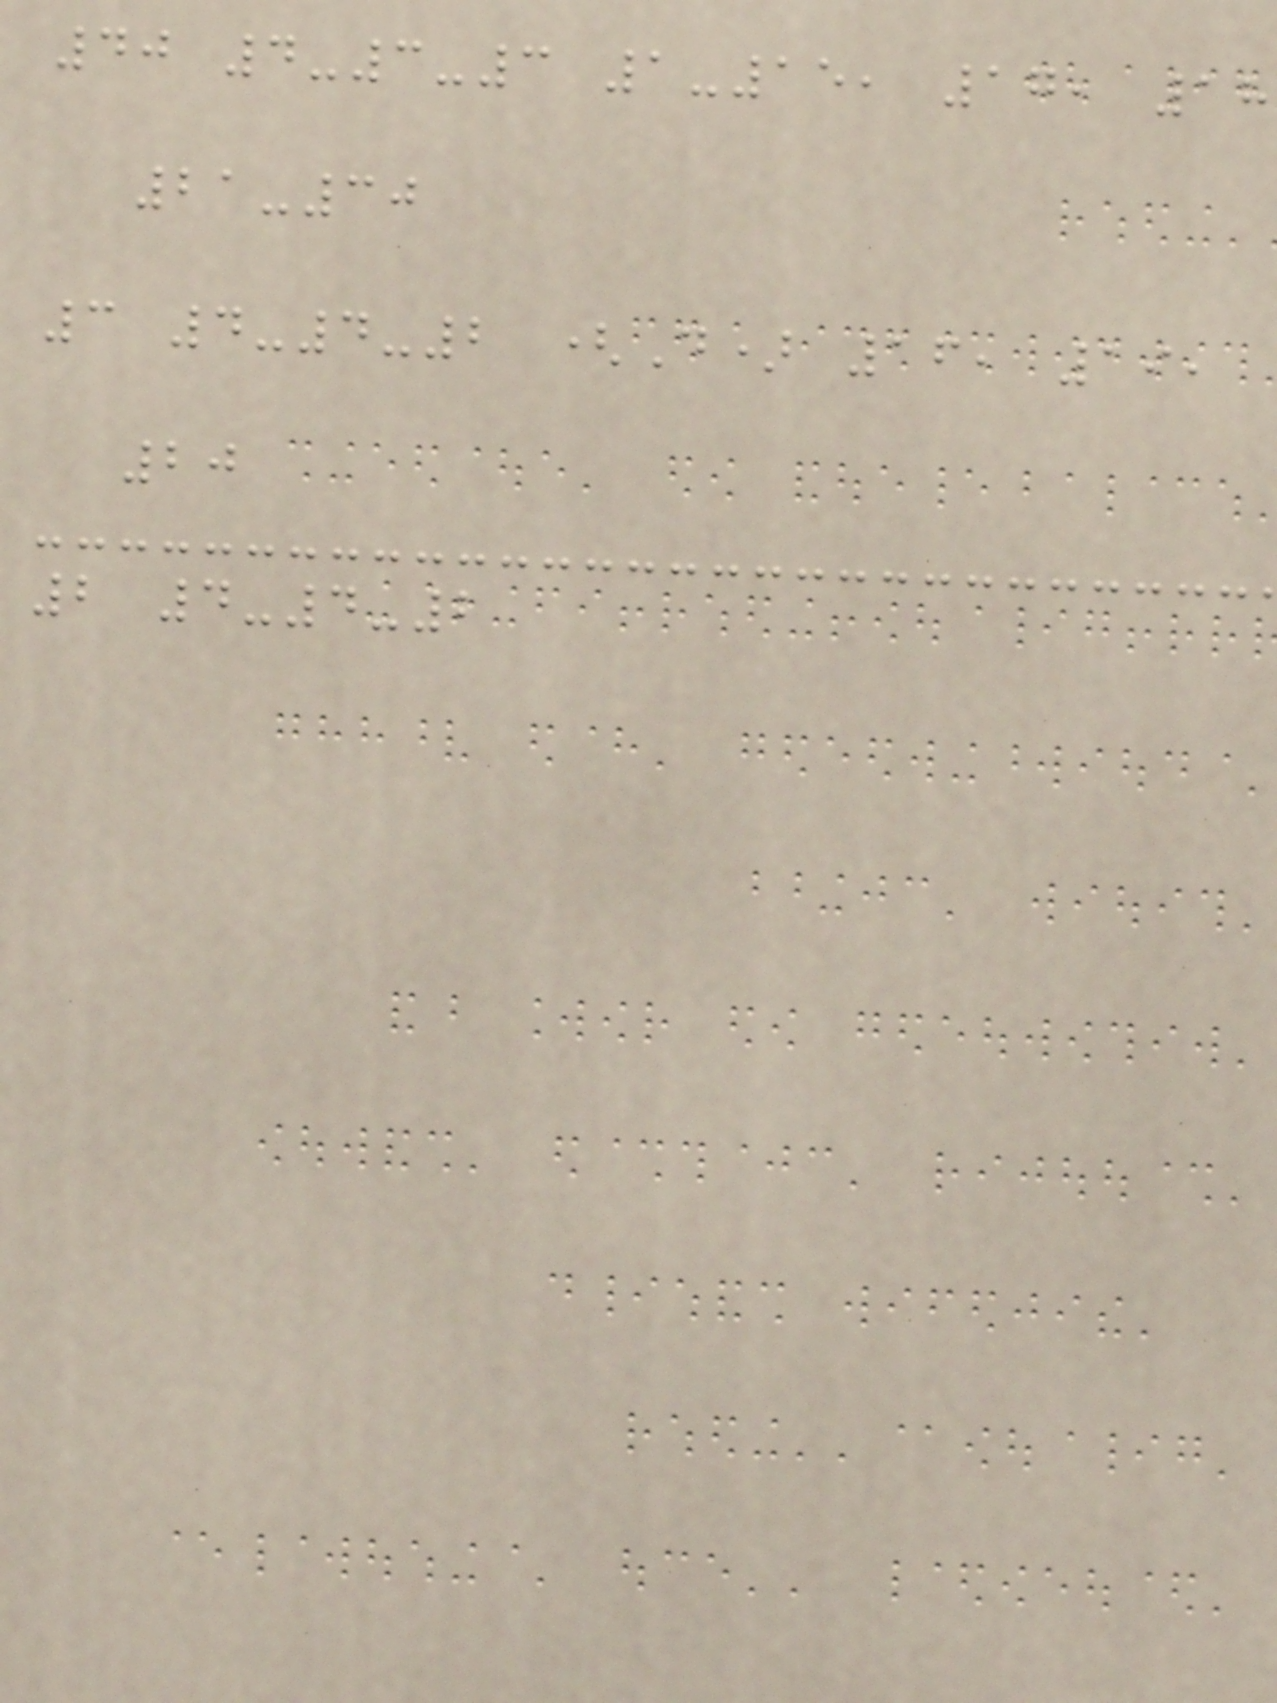40 4-3-3 1-15, 17, 18
21-30
3 4-4-2 (D) 16, 19,
20
2 4-4-2
